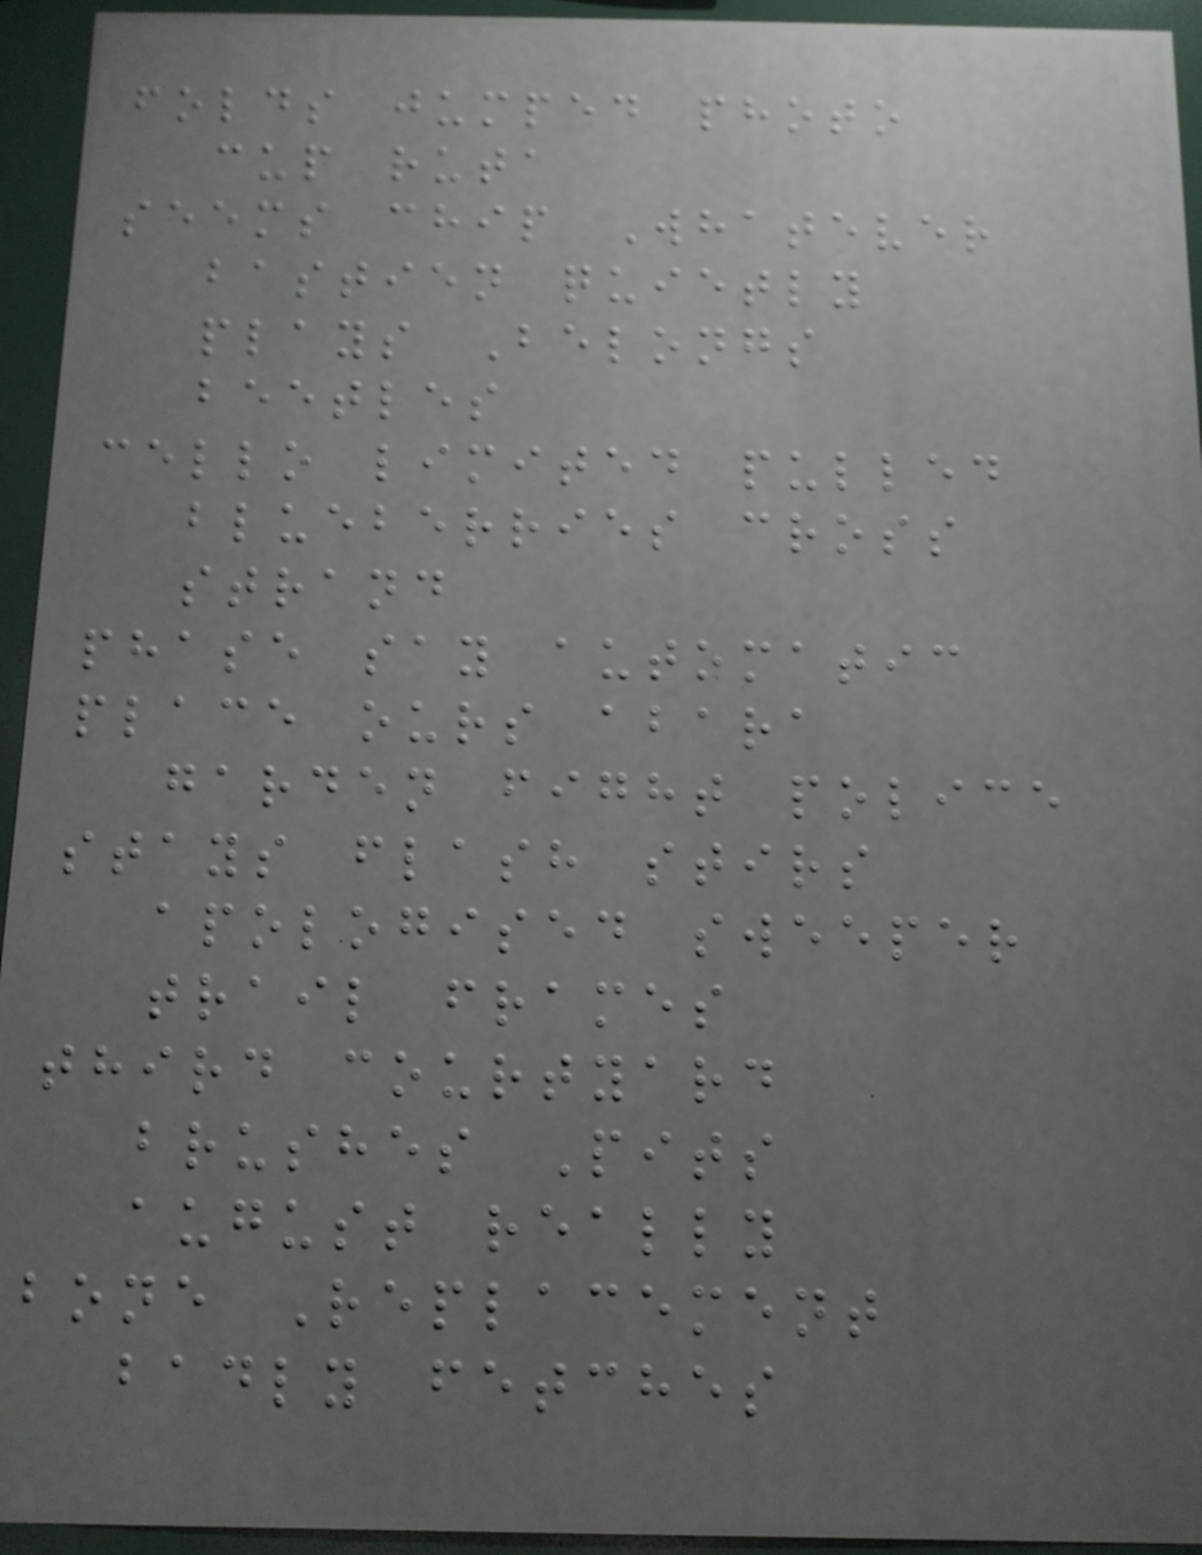folds jumped photo
cup ruta
seems chip Whatever
bastien quietly
plays Belongs
beetles
cello limited pulled
blueberries cross
strand
phase say automatic
place ours abara
garden fight police
stays flash stirs
apologised sweeper
trail frames
third courtyard
brushes Pits
august really
bone Replacement
badly fetches
